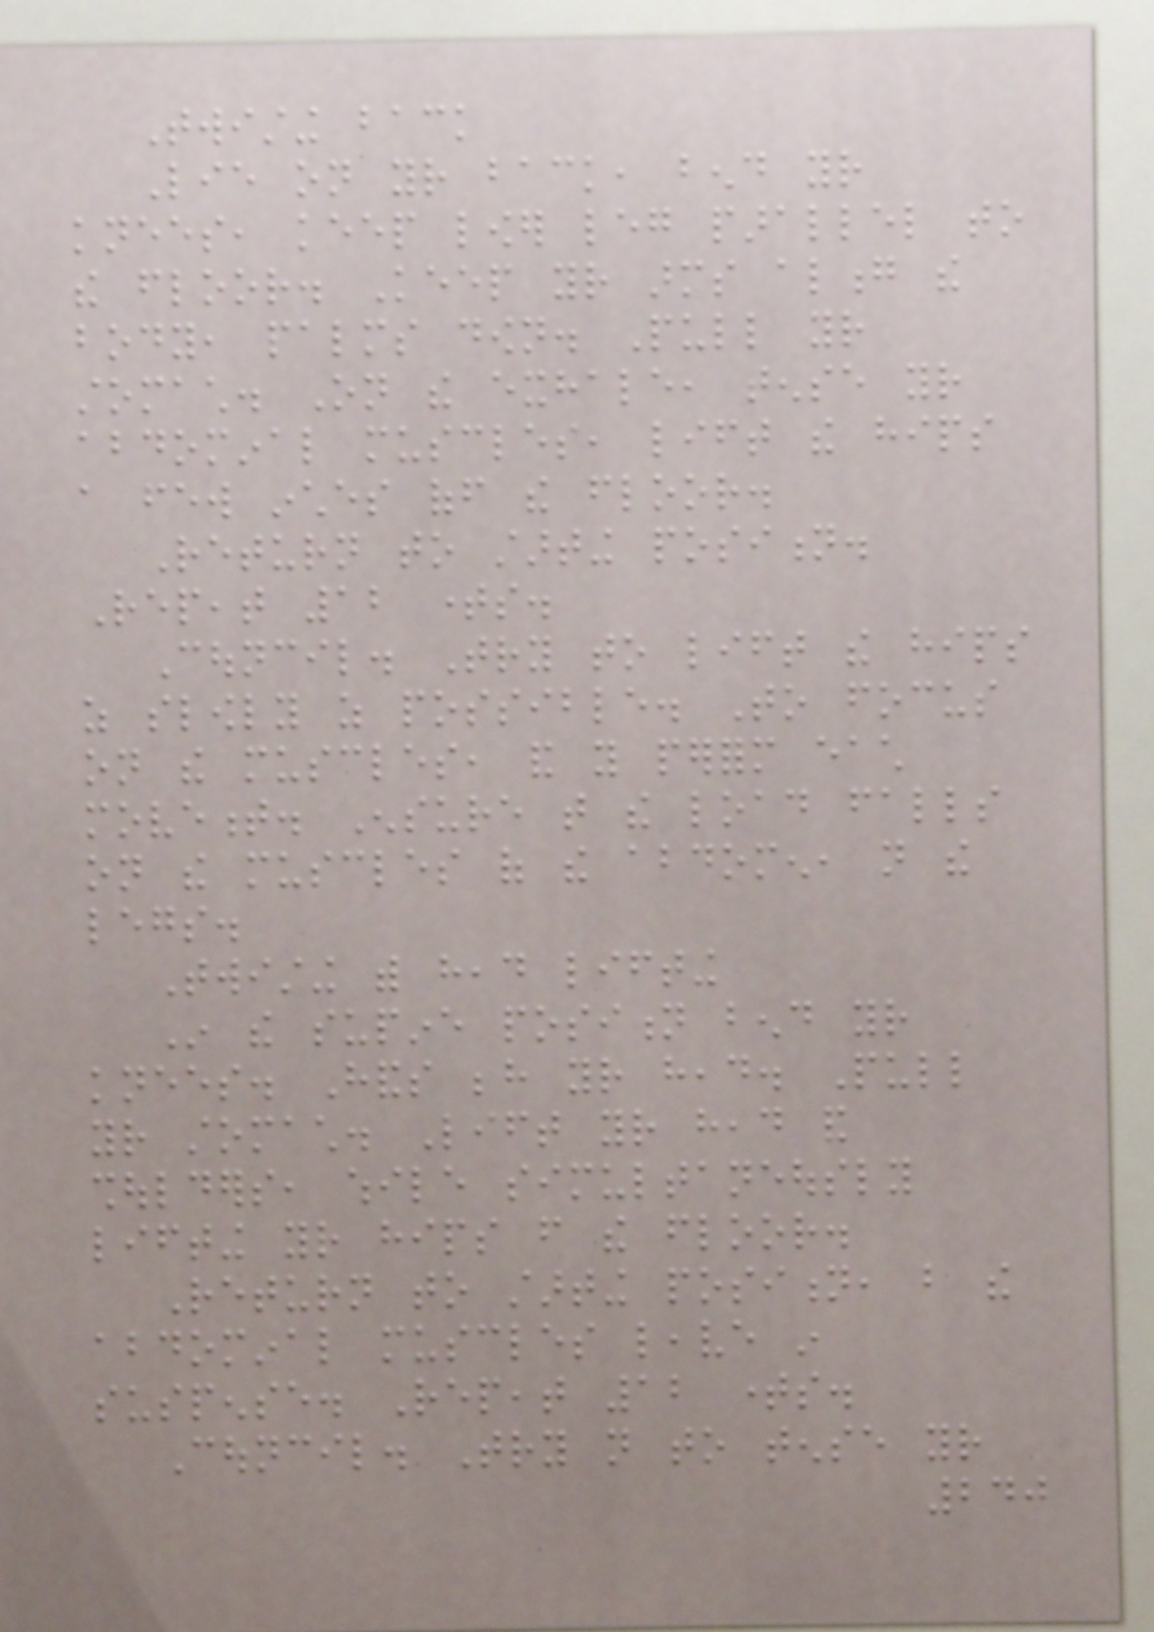Twisting back
Lie on your back, bend your
knees, keep lower leg parallel to
the floor. Keep your arms along the
body, palms down. Pull your
stomach. On the exhale, tense your
abdominal muscles, lift the hips
a few inches off the floor.
Return to starting position.
Repeat 12 times.
Council. Try to lift the hips
as slowly as possible. To focus
on the muscles, and you perform each
movement. Ensure that the load falls
on the muscles of the abdomen, not the
legs.
Twisting with head lifting
In the supine position bend your
knees. Hands behind your head. Pull
your stomach. Lift your head and
shoulders, while simultaneously
lifting your hips from the floor.
Return to starting position, but the
abdominal muscles leave in
suspense. Repeat 12 times.
Council. Try not to tense your
240
